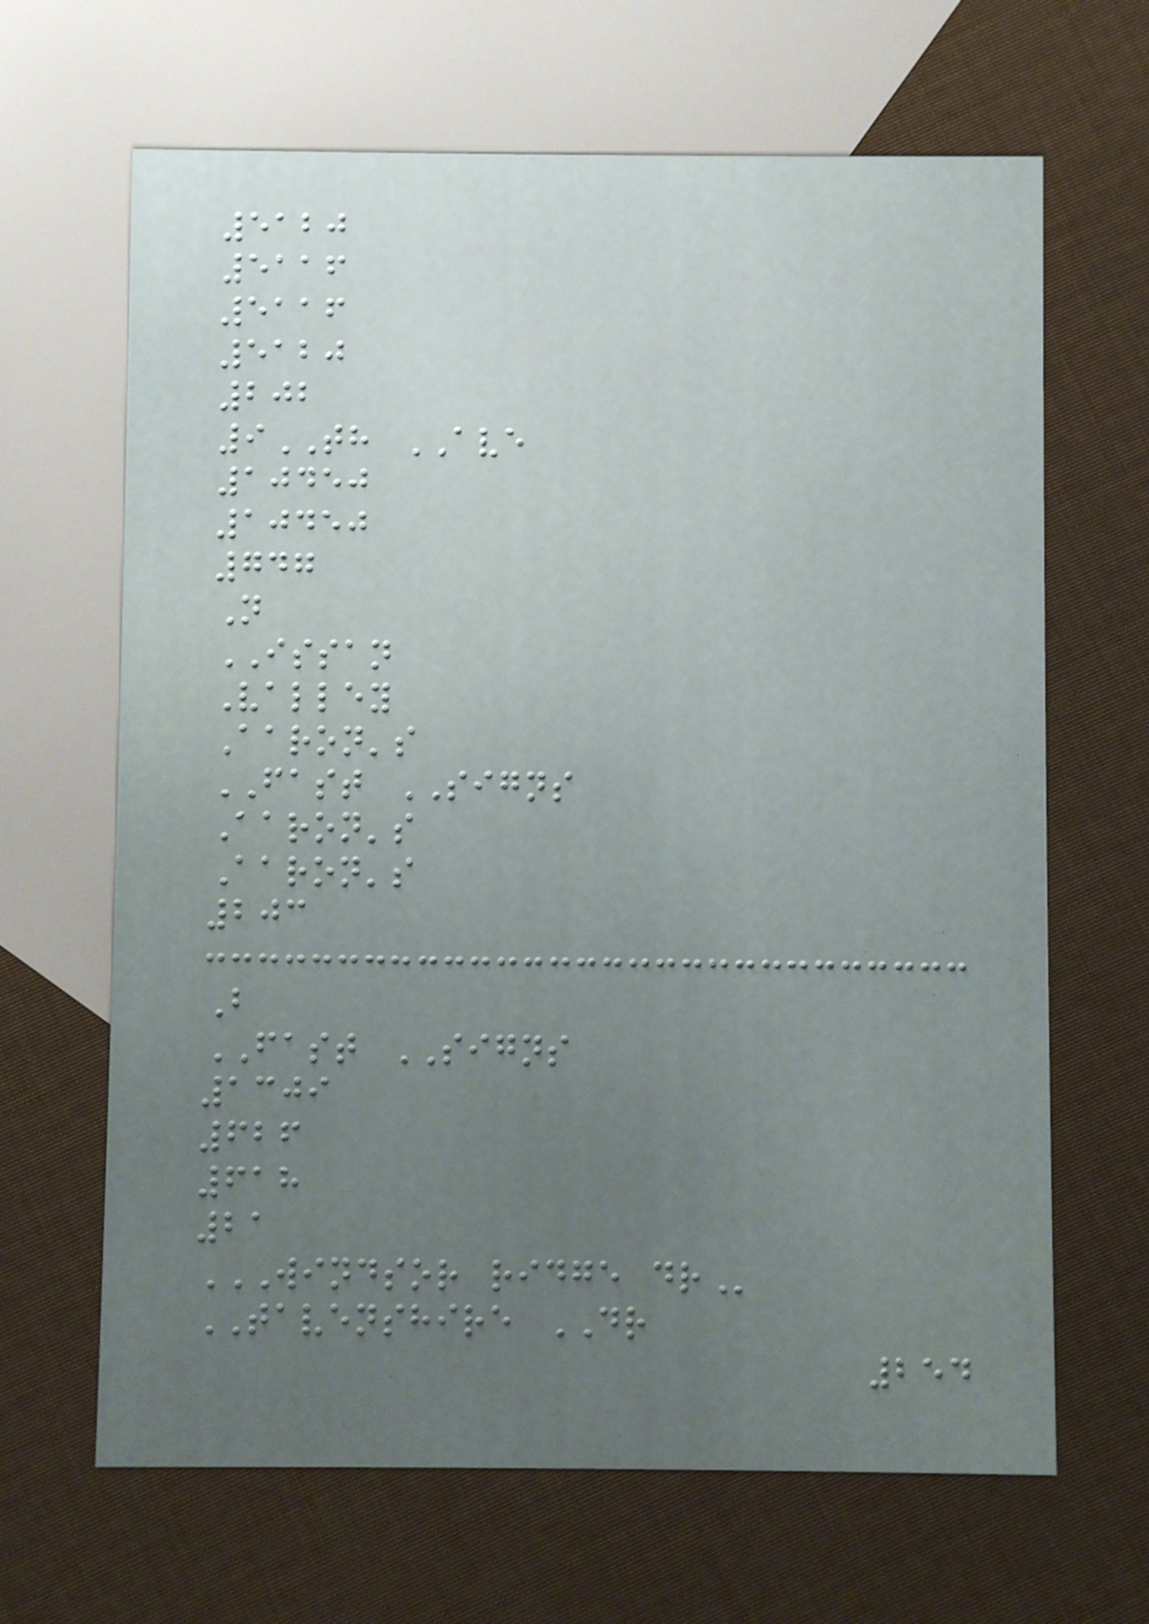5120
5116
5116
5120
202
9TH AVE
10450
10450
747
N
ISSAN
Valley
Aaron's
FAST SIGNS
Aaron's
Aaron's
203
B
FAST SIGNS
1309
626
618
21
WINDSOR RIDGE DR
TAVENSHIRE DR
254
